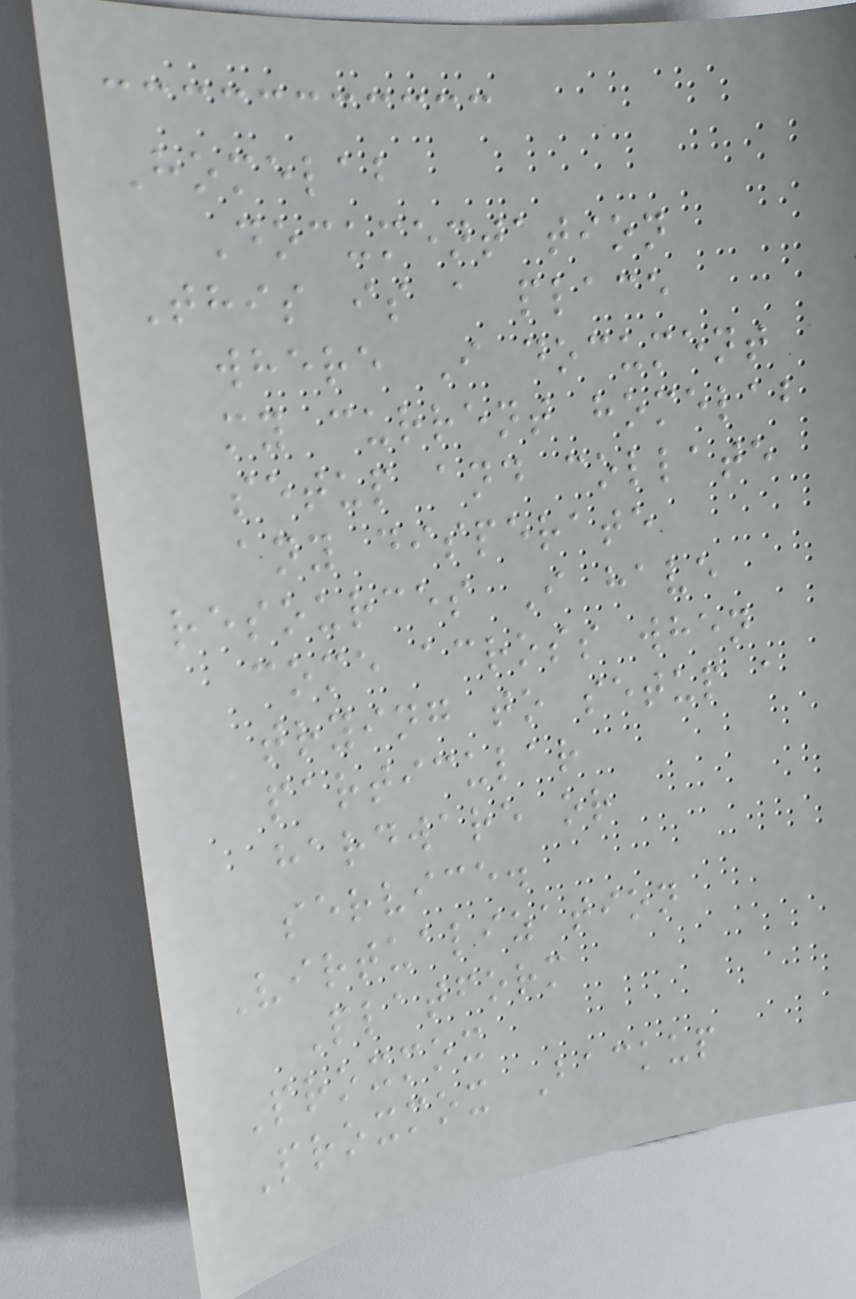Homelab
Documentation
This is a place
where I document
my current homelab
setup and collate
any disperate
resources I have
come across when
trying to setup a
particular
hardware or
service.
Virtualization
Platform
Proxmox
Proxmox Backup
